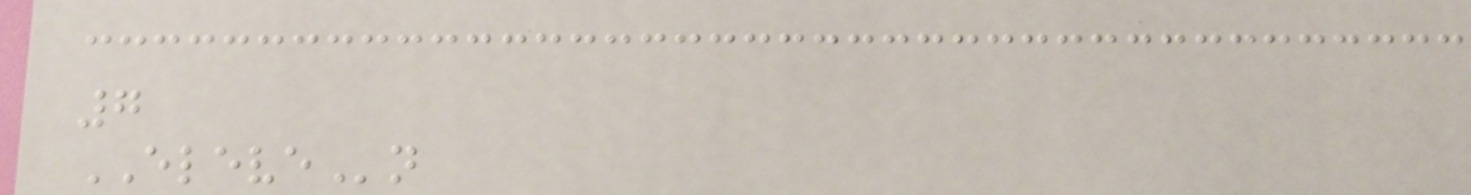7
ELEVEn
